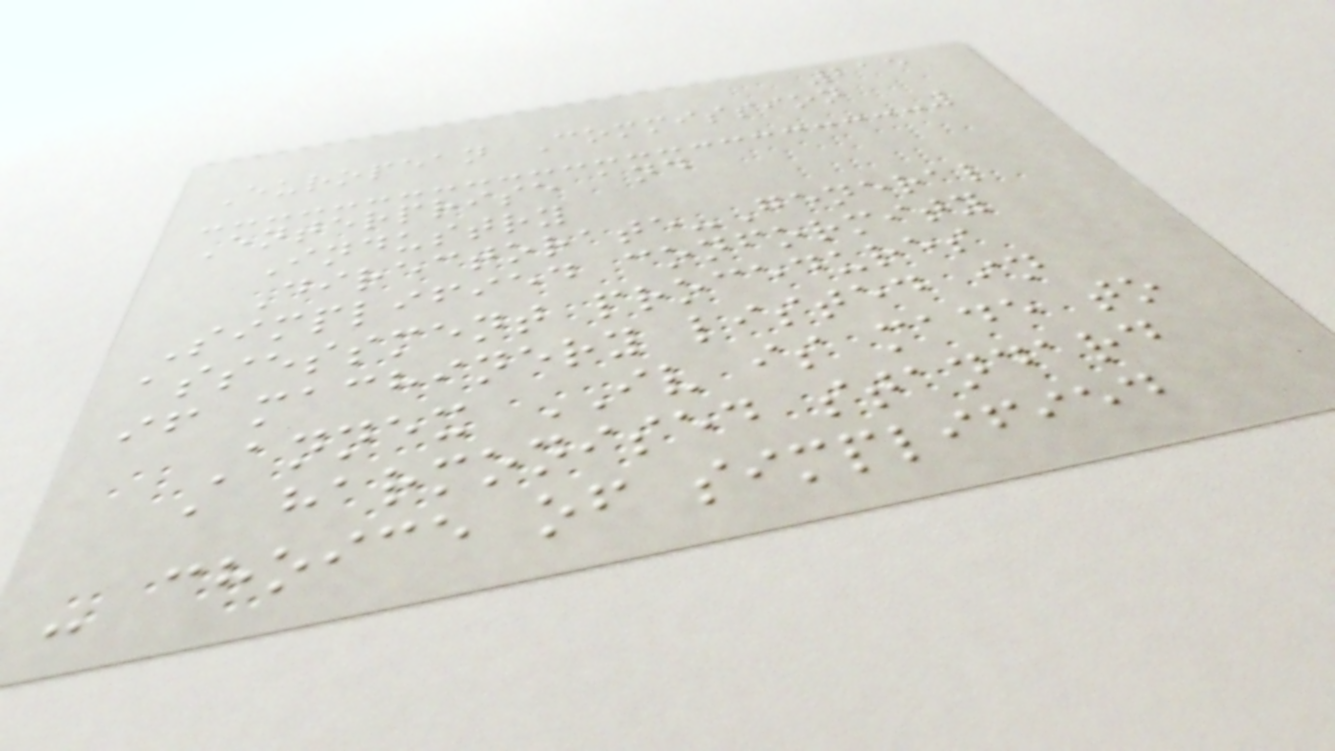215
European Commission
Enterprise and
Industry
Directorate-General
Simplified conformity
assessment procedures
if machinery listed in
Annex IV is made to
a harmonised standard
- choice of simplified
